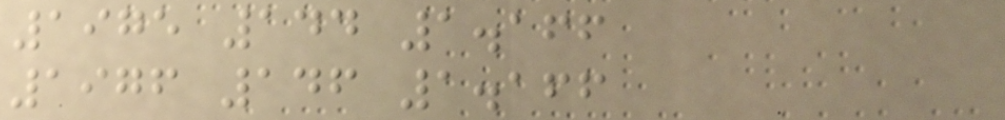1975 144 1.166
1976 146 1.166
